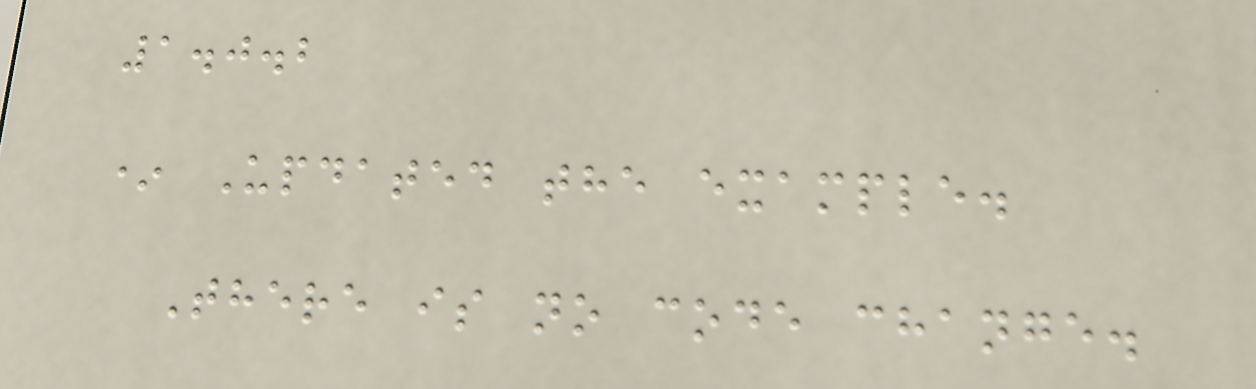1.0.2
* Updated the example.
There is no code change.
